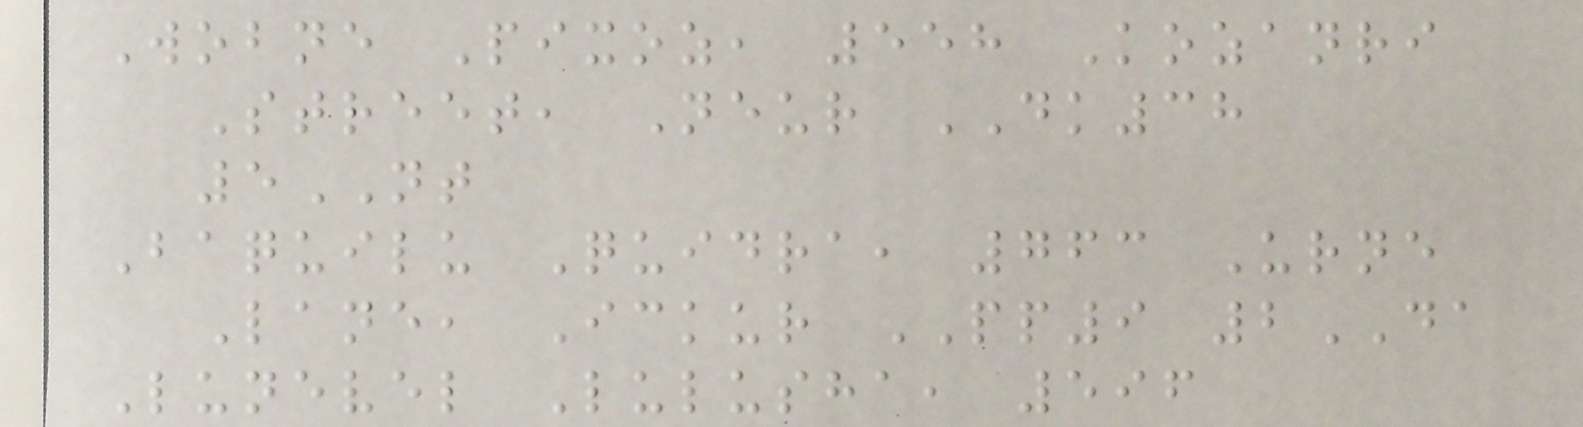Wobne Pixoz, 558 Kozanri
Street, Neur DK38
5NT
Baquilu Quidra, 763 Urne
Lane, Ickur PP9 2DA
Lunevel Lulusha, 596
